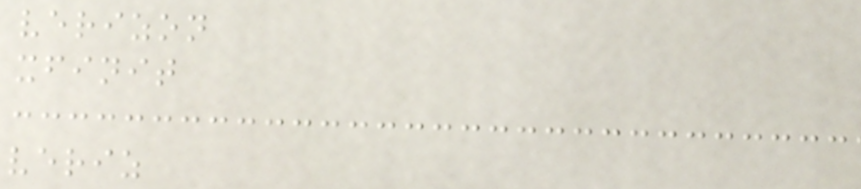verizon
xfinit
veriz
